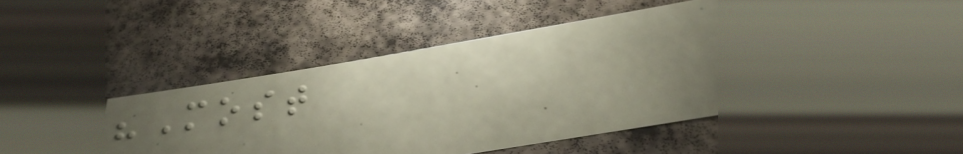"Most
